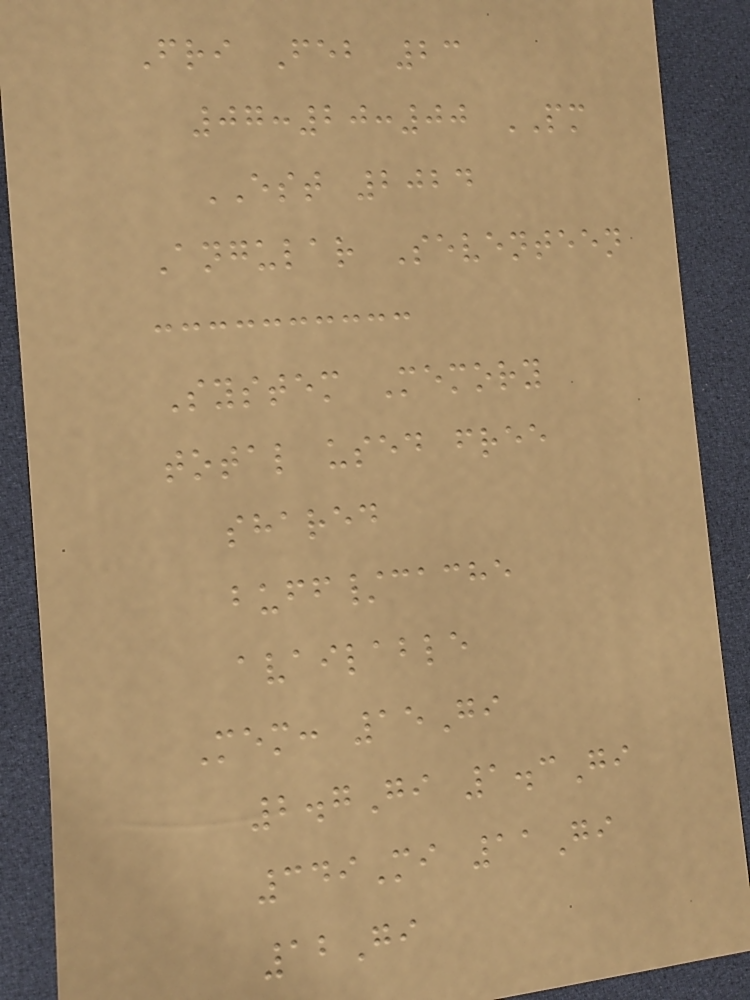Fri Feb 23
07:20:00 PM
EST 2024
Angular Seventeen
System Memory
total used free
shared
buff/cache
available
Mem: 15Gi
2.7Gi 1.3Gi
349Mi 11Gi
12Gi
